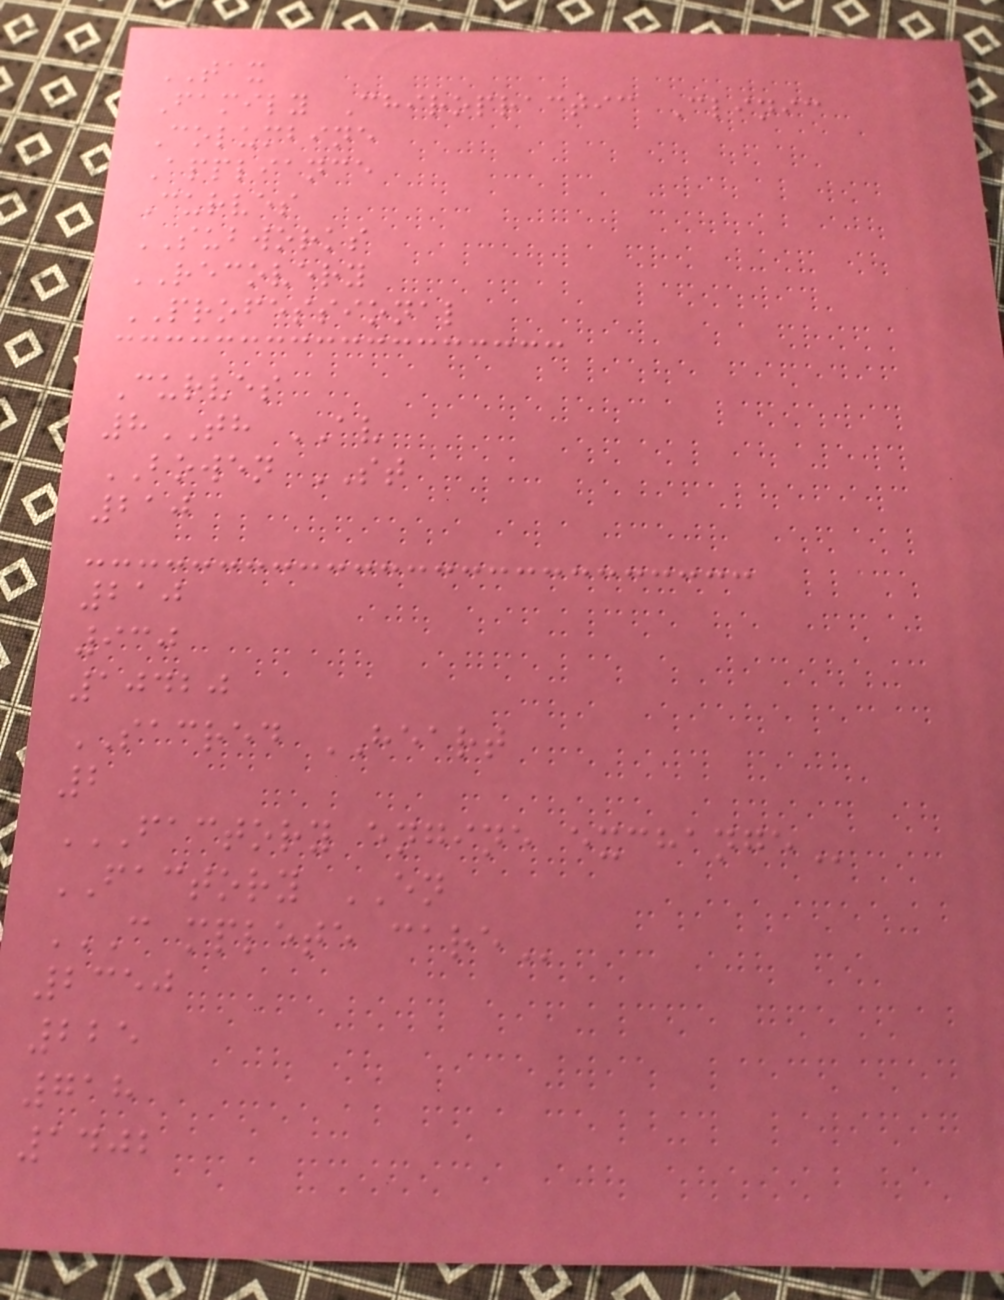TAX
Family Chiropractic Clinic
Columbine
Appliance
Curves
SUBWORKS
RECOVERY
PROFESSIONAL
Curves
8TH AV
BOWEN ST
210
210
930
10420
SACRED HEART
2
FACTORY ENGINE EXCHANGE
FACTORY EN
C MPLETE CARE
2350
225
718
1402
